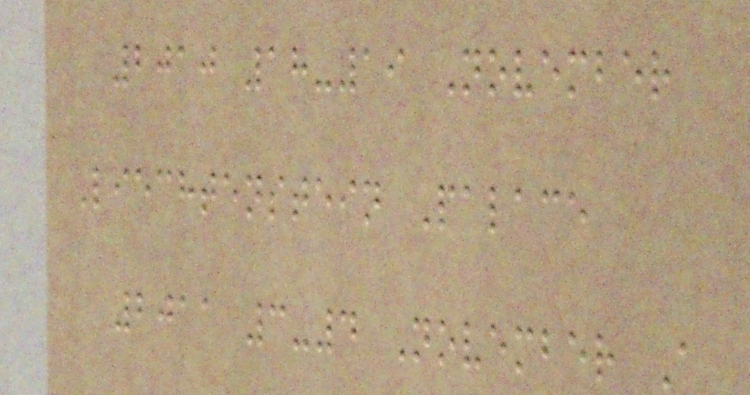2010 18-19 November
Liechtenstein Palace
2011 3-4 November A
